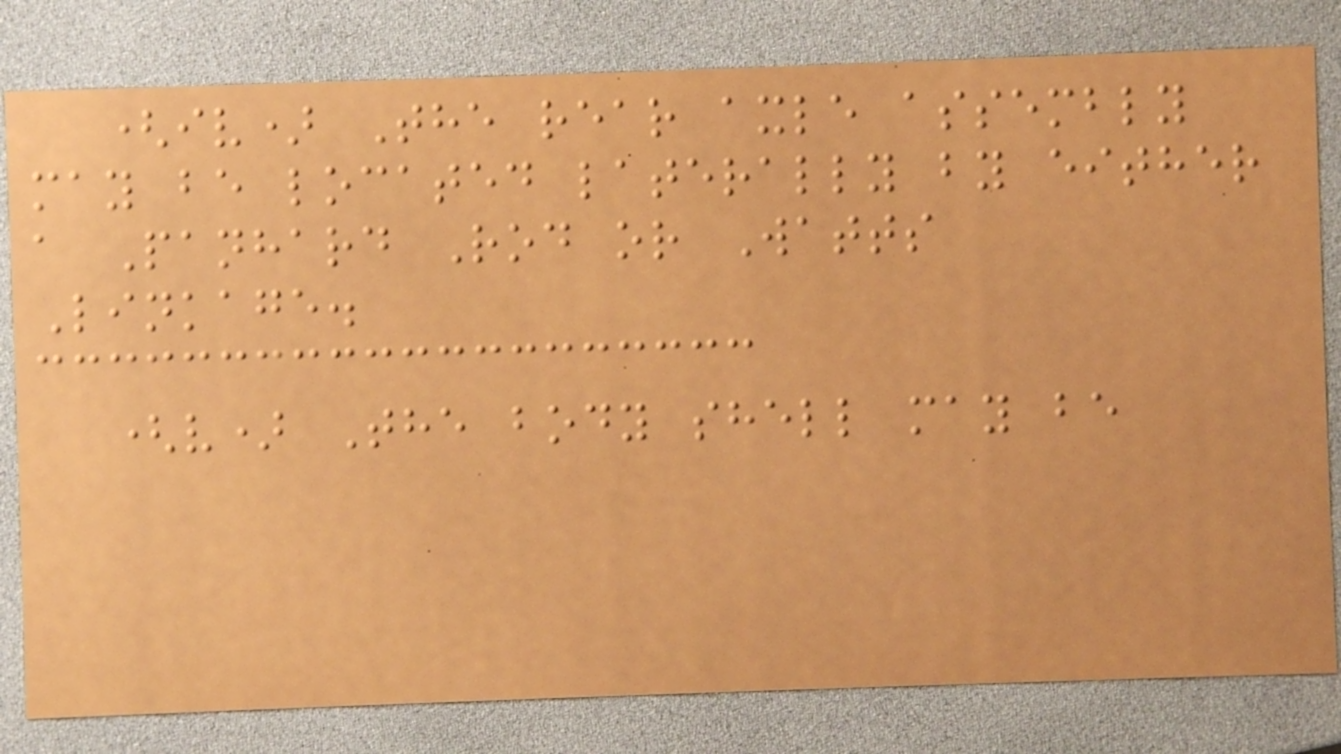(iv) The rear axle assembly
may be located laterally by either
a Panhard Rod or Watts
Linkage.
(v) The body shell may be
